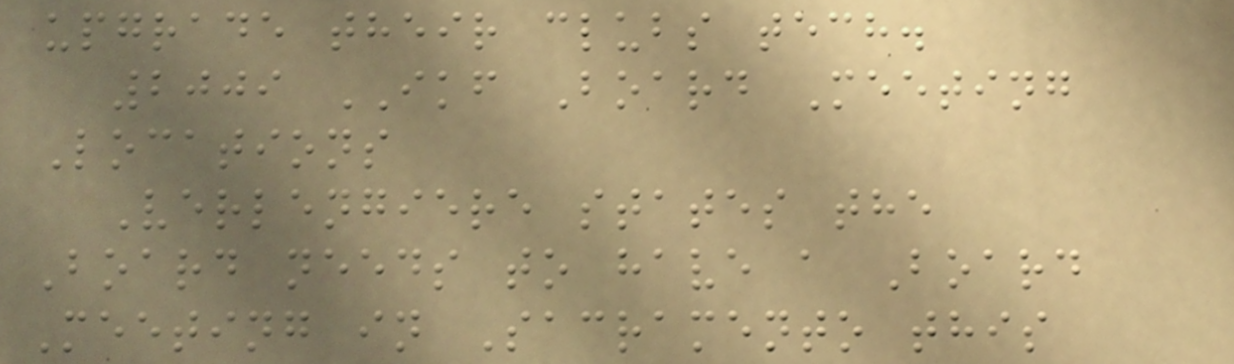upgrade their clubs tech.
2009 IKF Board Meeting
Locations
Verlengiere states the
Board needs to have a Board
Meeting in Sacramento this
